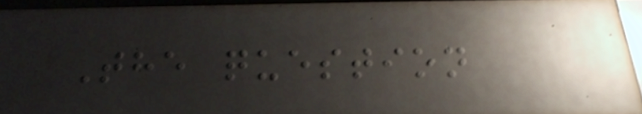The question
